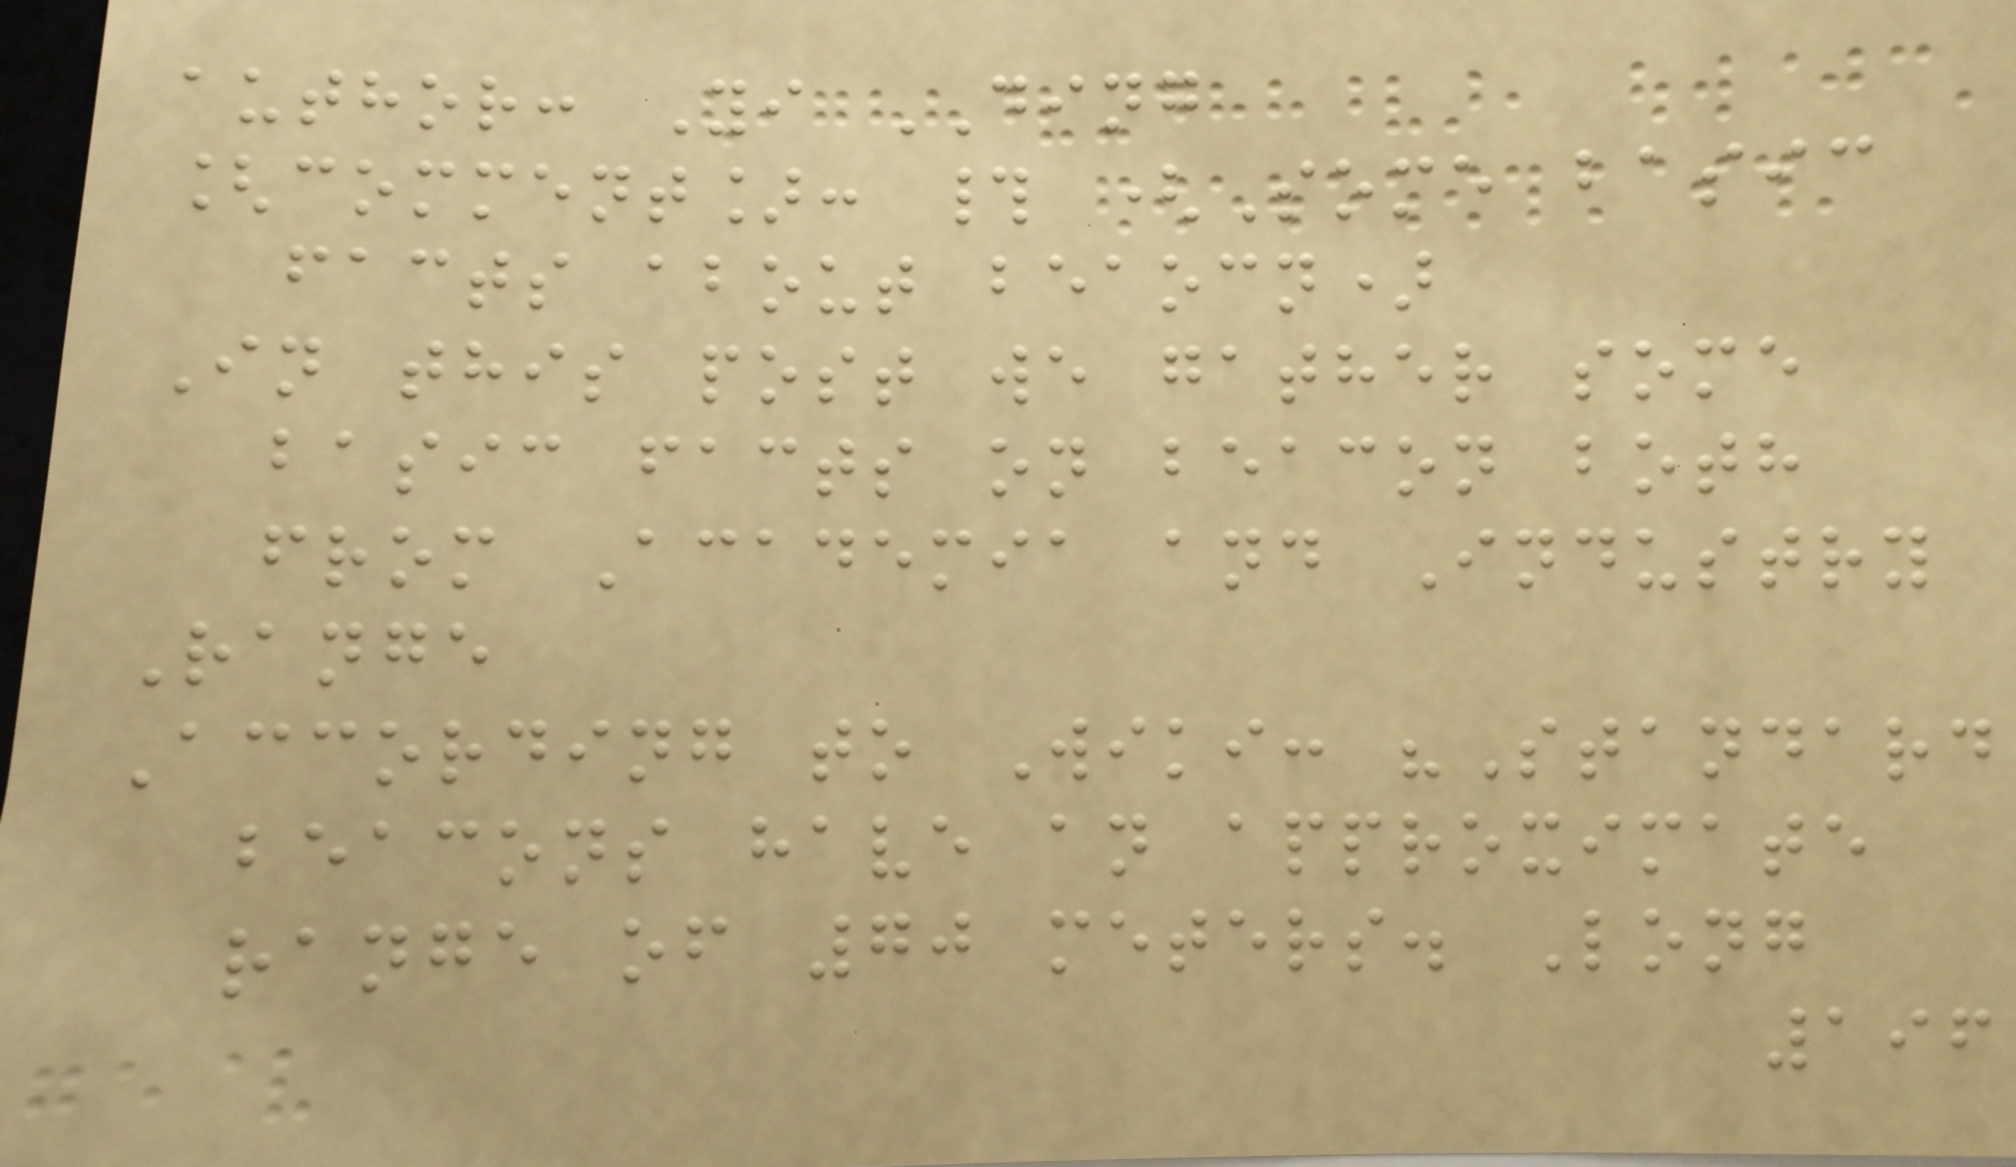author: Yi DING
[comment]: # (Some basic
facts about beaocn)
In this post we gather some
basic facts on beacon both
from Academia and Industry
Range
According to Wiki: "Standard
beacons have an approximate
range of 70 meters. Long
196
